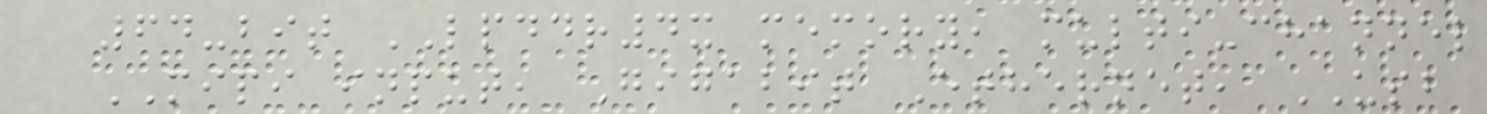64-bit LPDDR4x memory, multi-channel
MIPI input, Gigabit Ethernet, USB
